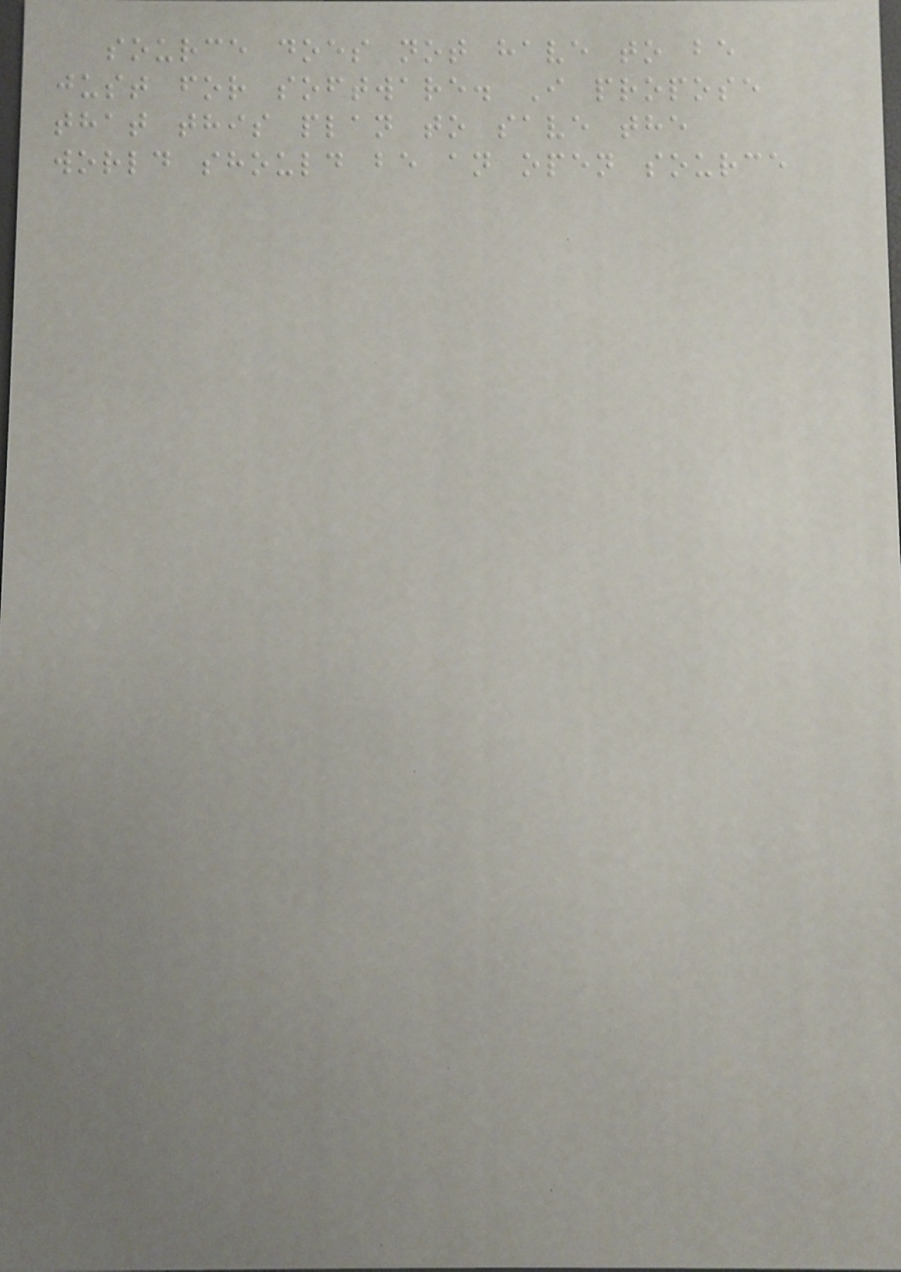source does not have to be
just for software. I propose
that this plan to save the
world should be an open source
